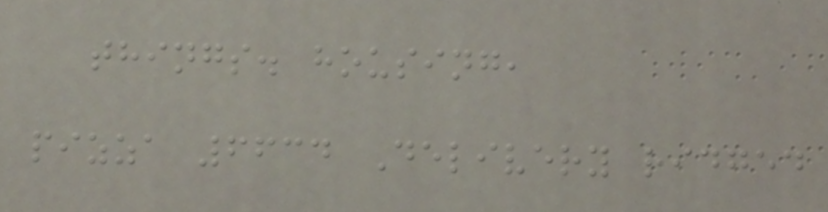things. housing,
pizza 6634 Delivery ridged
